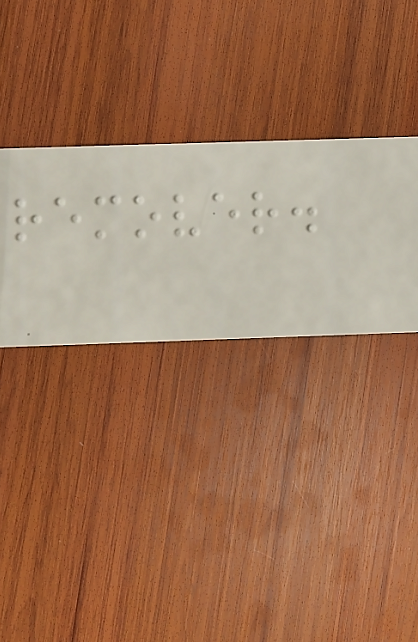remover.
